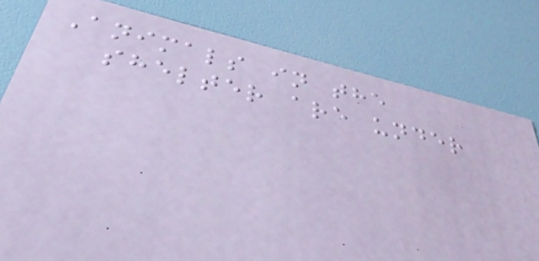Animals in the
shelter are under
